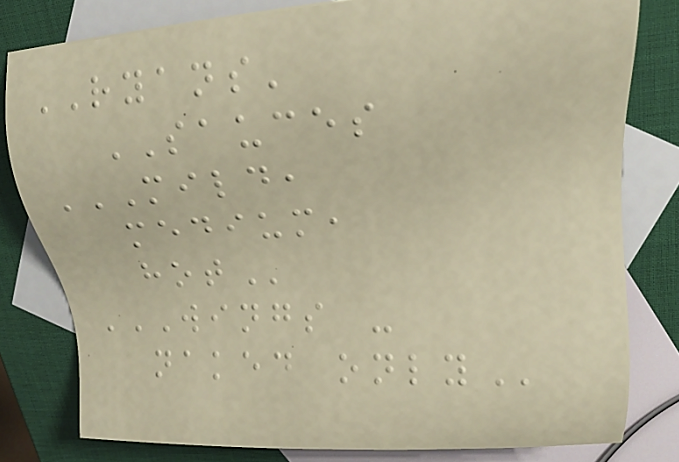RYANS'
SAUCES
MILD,
MEDIUM,
HOT
WINGS -
NAKED ONLY
